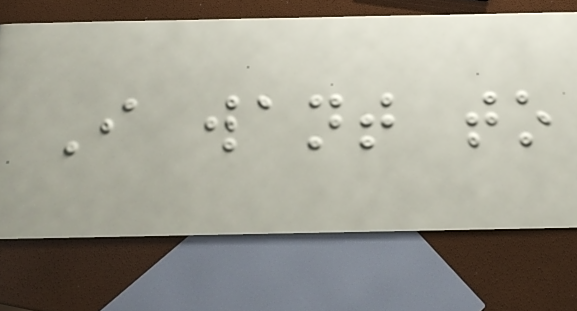I want to
